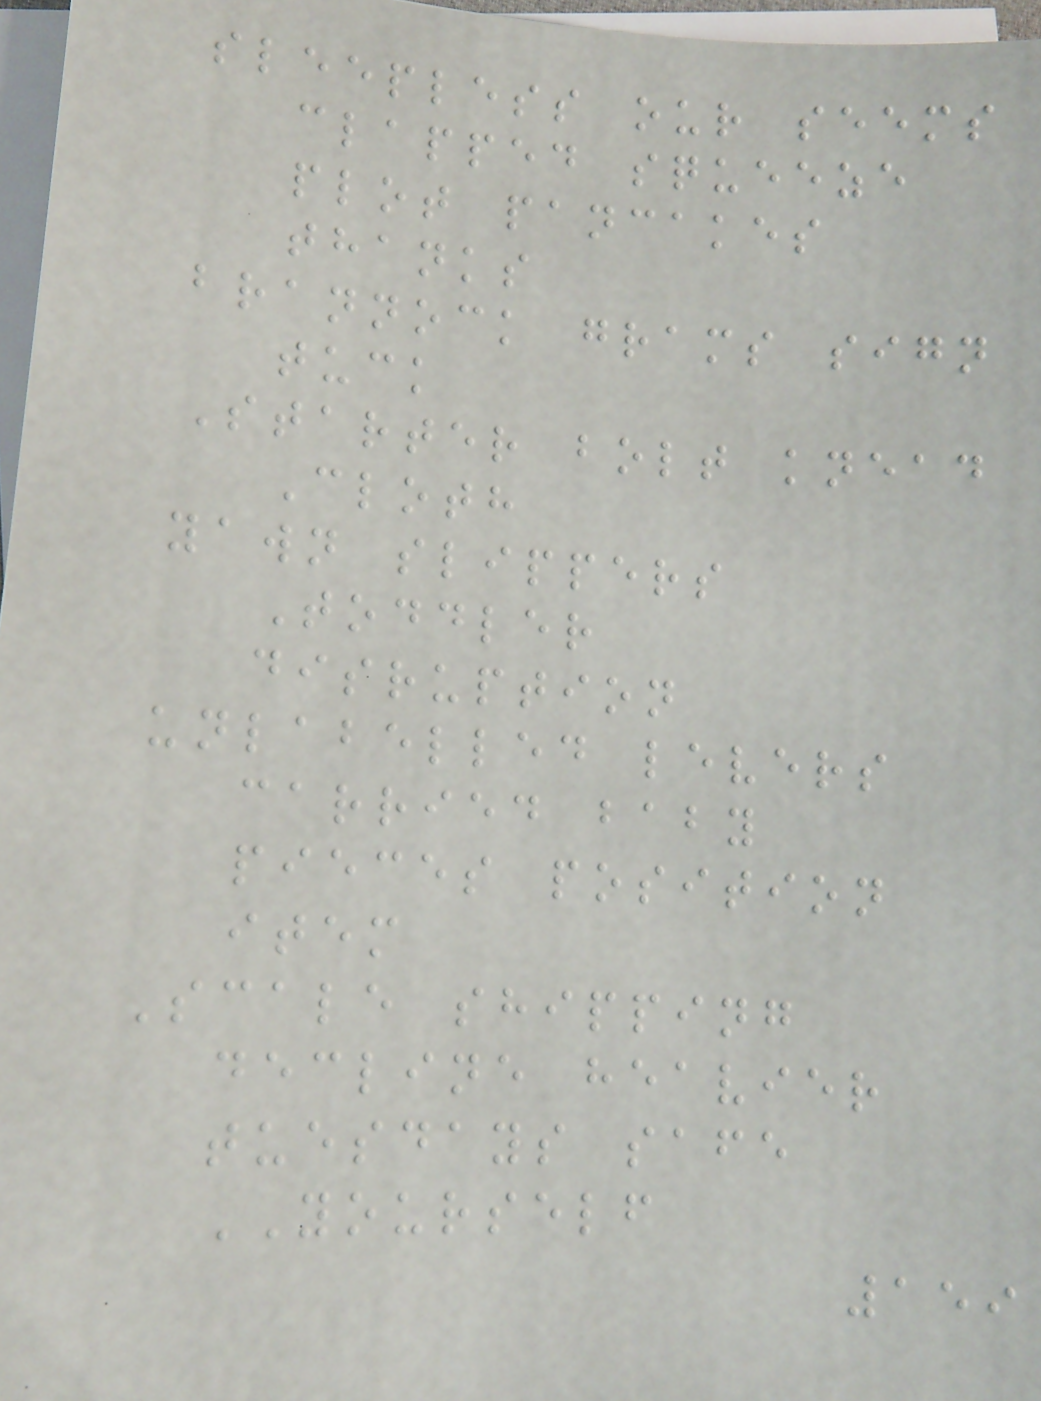sleepless our seems
clapped squeeze
plot pancakes
thanks
brannock grams sign
tuck
Starter bolt knead
Cloth
yawn slippers
Toddler
disruption
unlabelled levers
carried baby
pieces position
item
Scale shipping
decline heavier
tuesdays safe
YOURSELF
159
